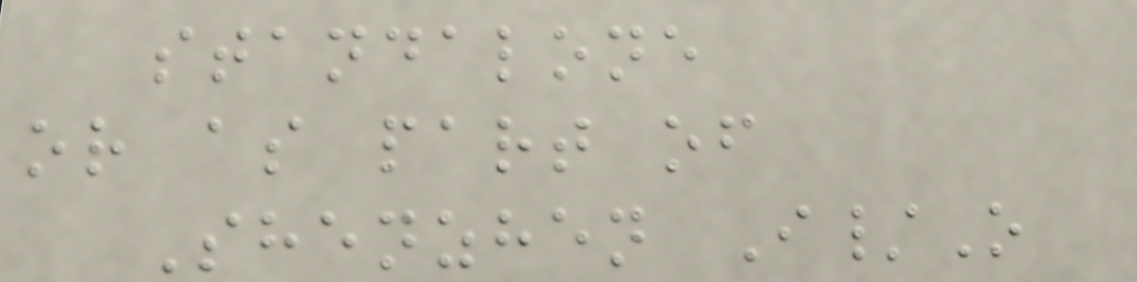standalone
or as part of
Shenzhen I/O
